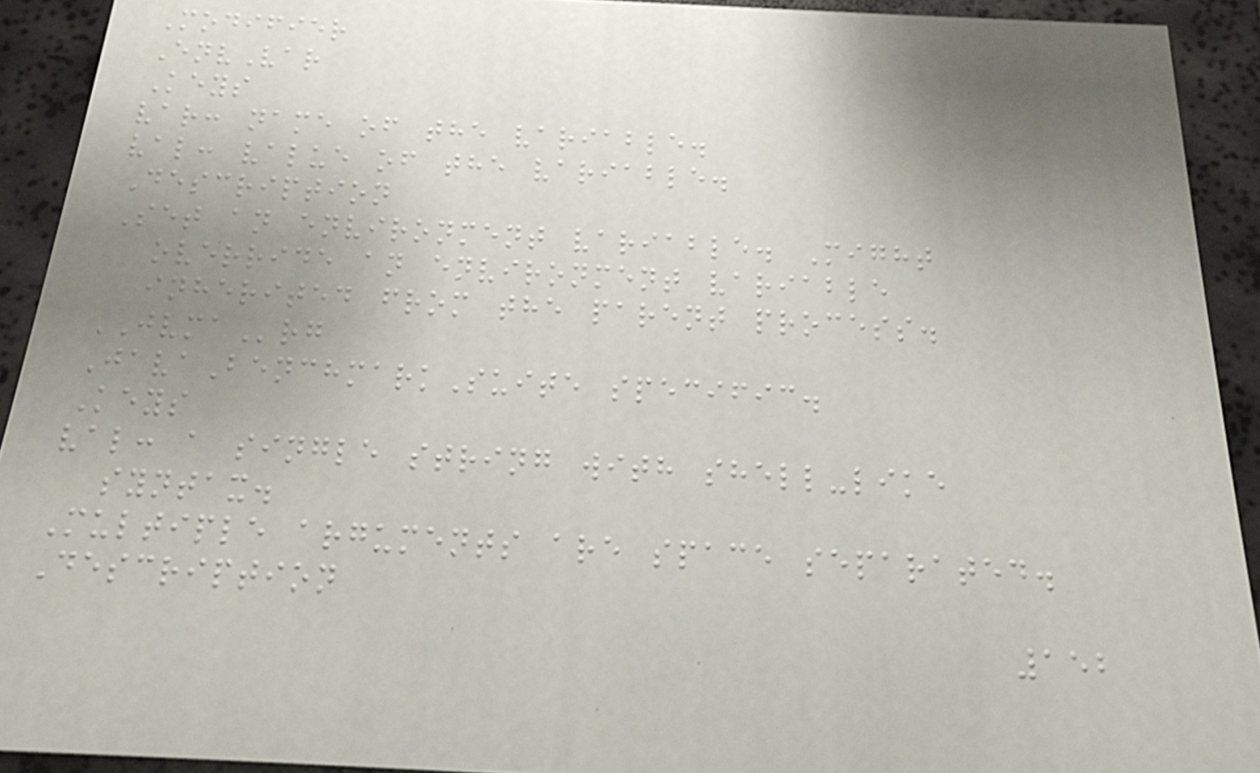Modifier
EnvVar
Keys
var: name of the variable.
val: value of the variable.
Description
Set an environment variable. Might
override an environment variable
inherited from the parent process.
JVMArg
JavaBenchmarkSuite specific.
Keys
val: a single string with shell-like
syntax.
Multiple arguments are space separated.
Description
152
